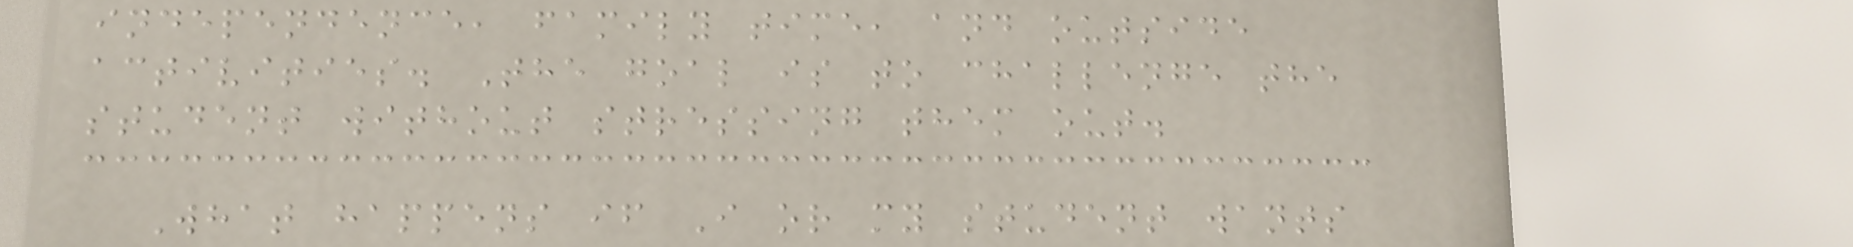independence, family time, and outside
activities. The goal is to challenge the
student without stressing them out.
What happens if I or my student wants
